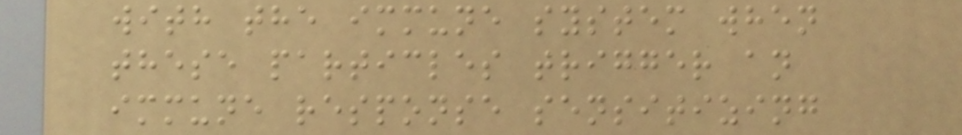with the immune system when
these particles trigger an
immune response sensitizing
